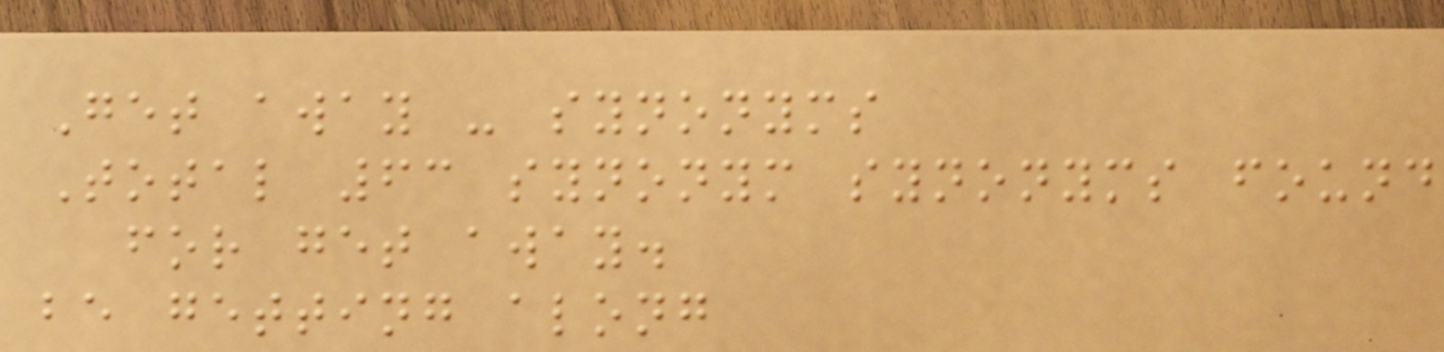Get away - synonyms
Total 63 synonym synonyms found
for get away.
be getting along
